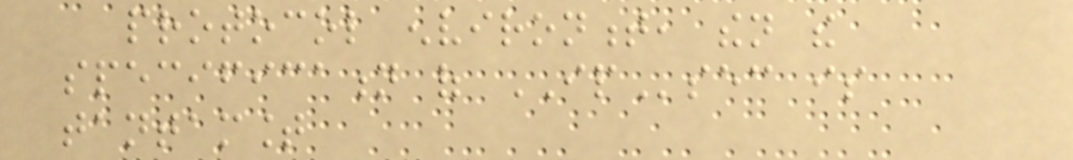protocol environment, then the
specification of IPsec is
tantamount
